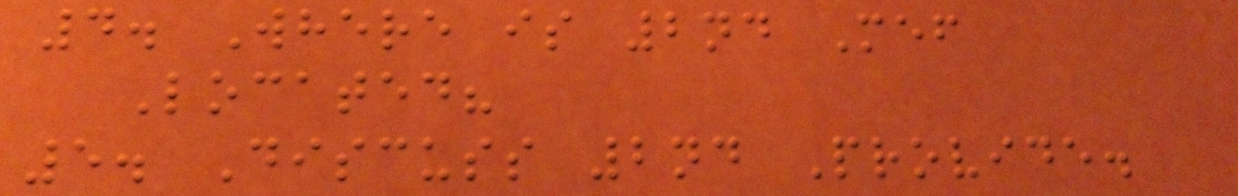4. Where is 2nd Mef
Located?
5. Discuss 2nd Provide.
